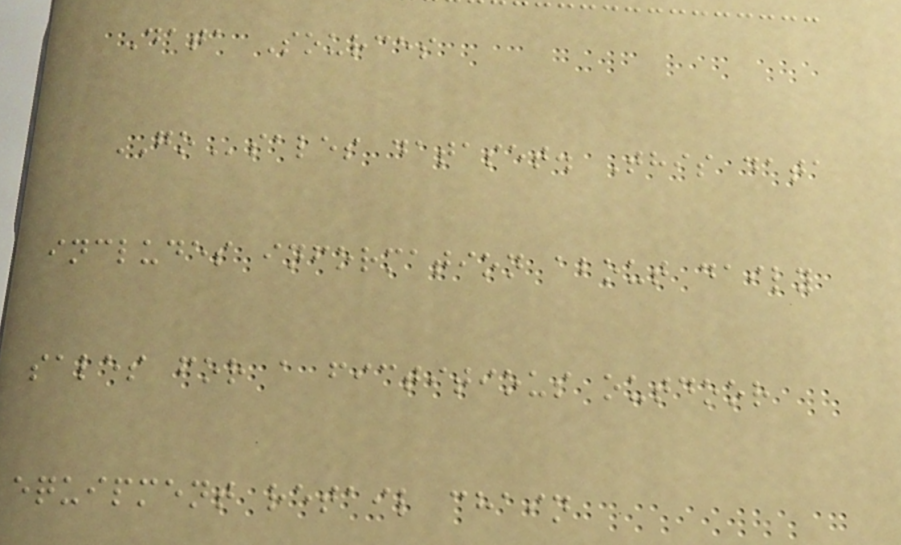Data Sources
GOsales dataset. This data
includes information about daily
sales for a fictitious outdoor
equipment retail chain
